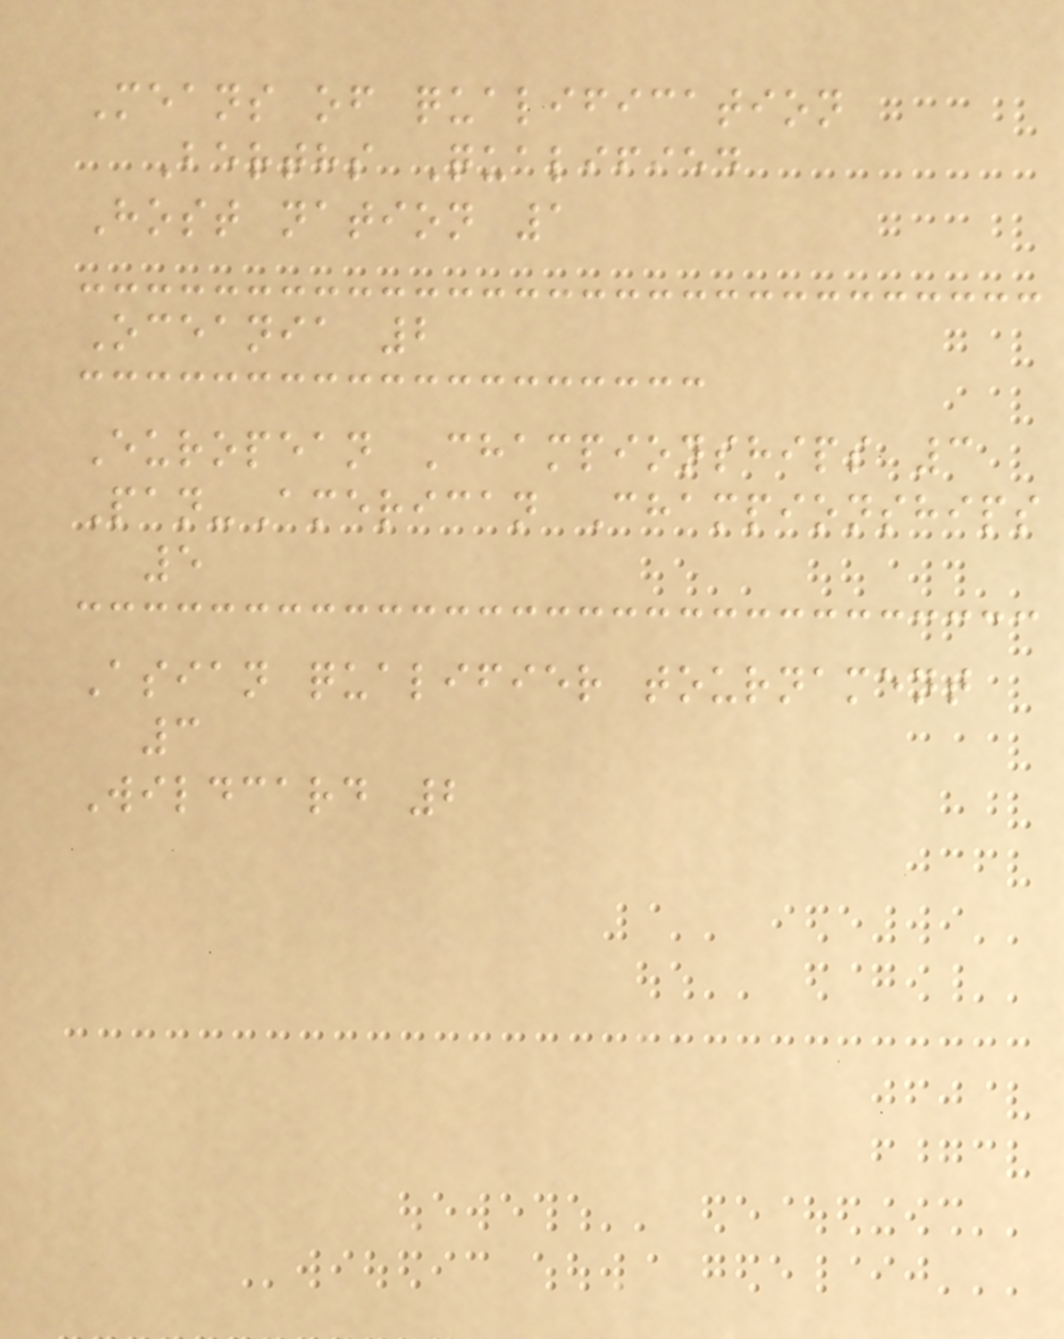Means of qualification
Berths Qualified
Host nation 1
Oceania 2
European Championships 3
Pan-American Championships
5
Asian qualifier tournament
3
Wildcard 2
